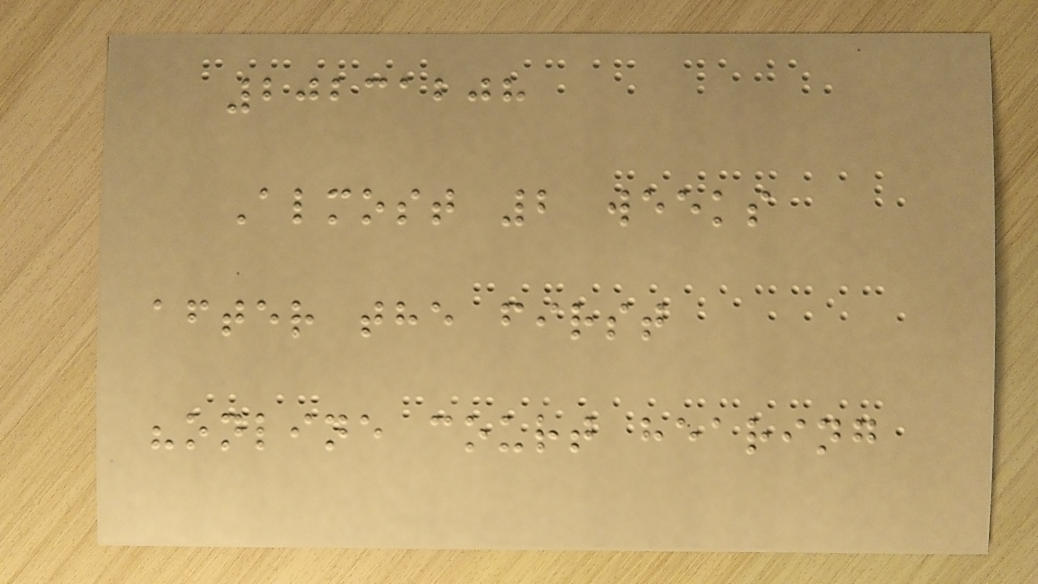20231208
Almost 2 weeks
after the first
"online court hearing
